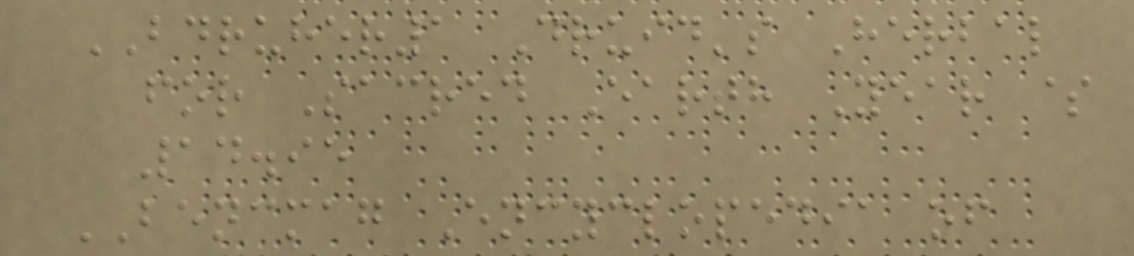BDRUHER1 Druid's Herbal
for Sacred Earth Year $
14.95
BENCMAG Encyclopedia of
